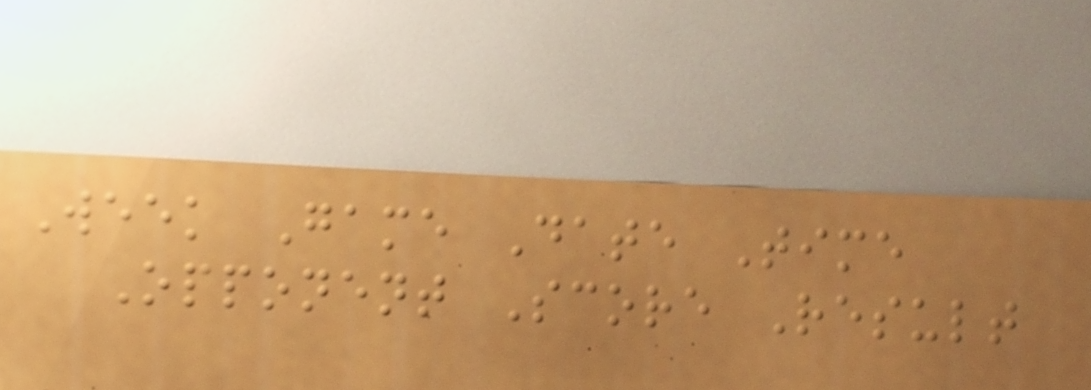Week Game Date Time
Opponent Score Result
